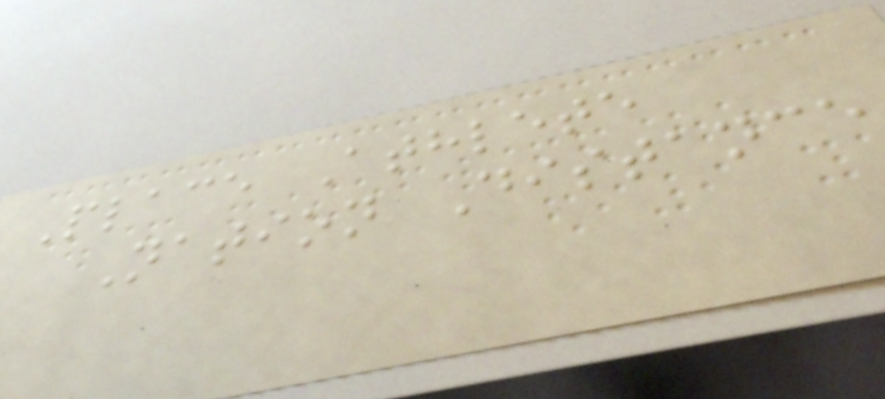Place Athlete
Nation Distance
